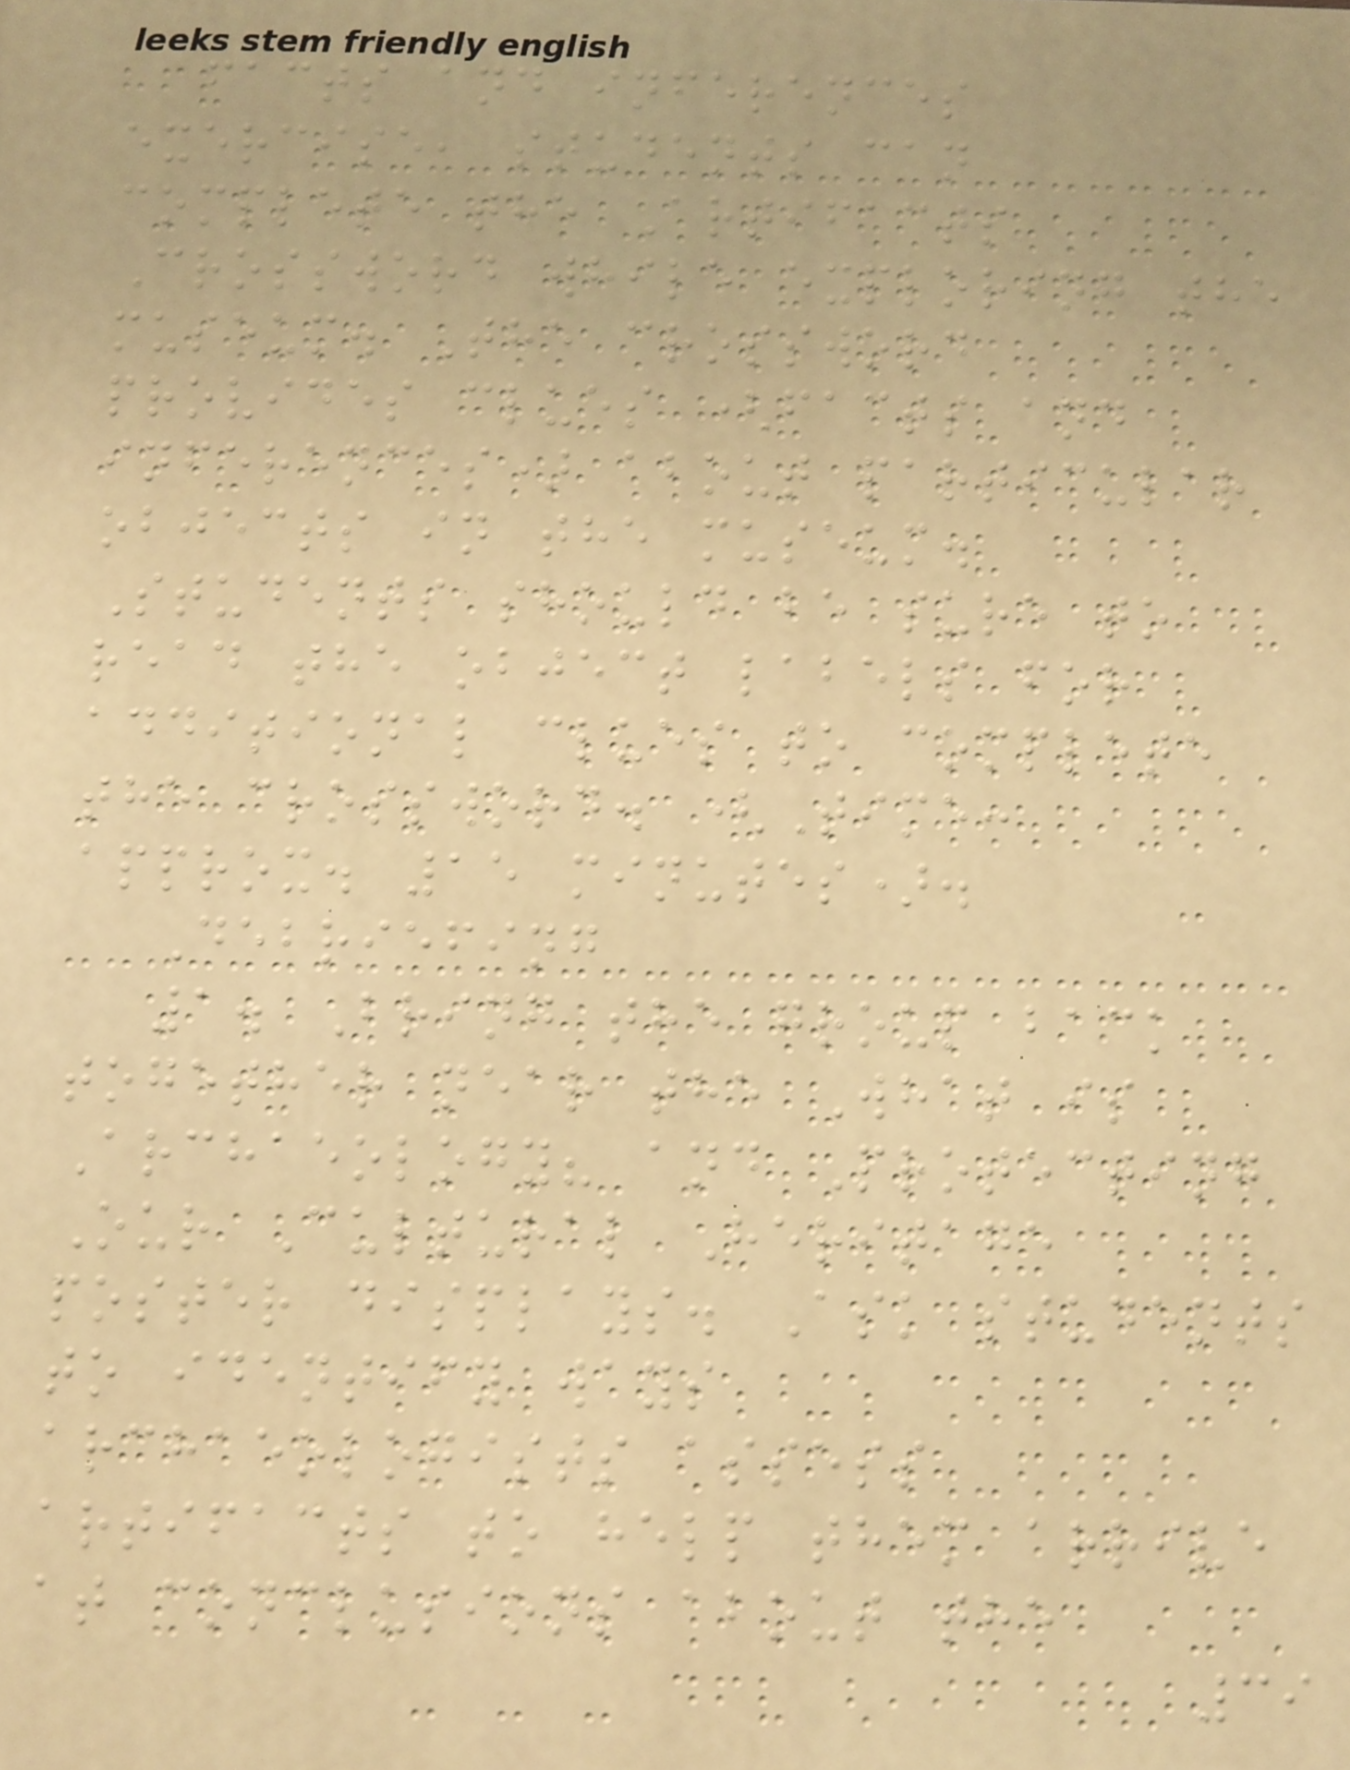facts and inferences
exercise, students can
complete the Artifacts
Crossword while exploring the
museum. The crossword
provides clues (facts and
inferences) about particular
objects in the museum.
Students should be sure to
read the object labels for
additional clues to complete
the crossword. (Time:
approx. 15 minutes).
Debriefing
1. Bring the group back
together near the What is
Archaeology? and Protecting
Our Cultural Heritage
poster displays. Ask students
to identify ways
archaeologists assess
artifacts to help them arrive
at conclusions about the
39
